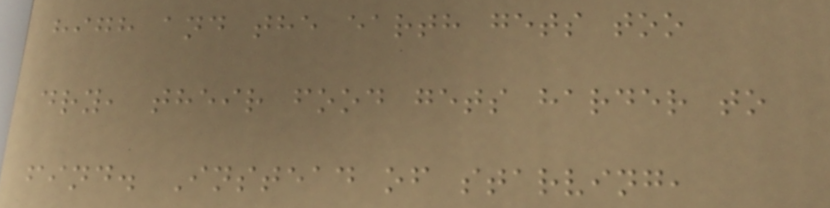high and the earth gets too
dry, their food gets harder to
find. Instead of starving,
